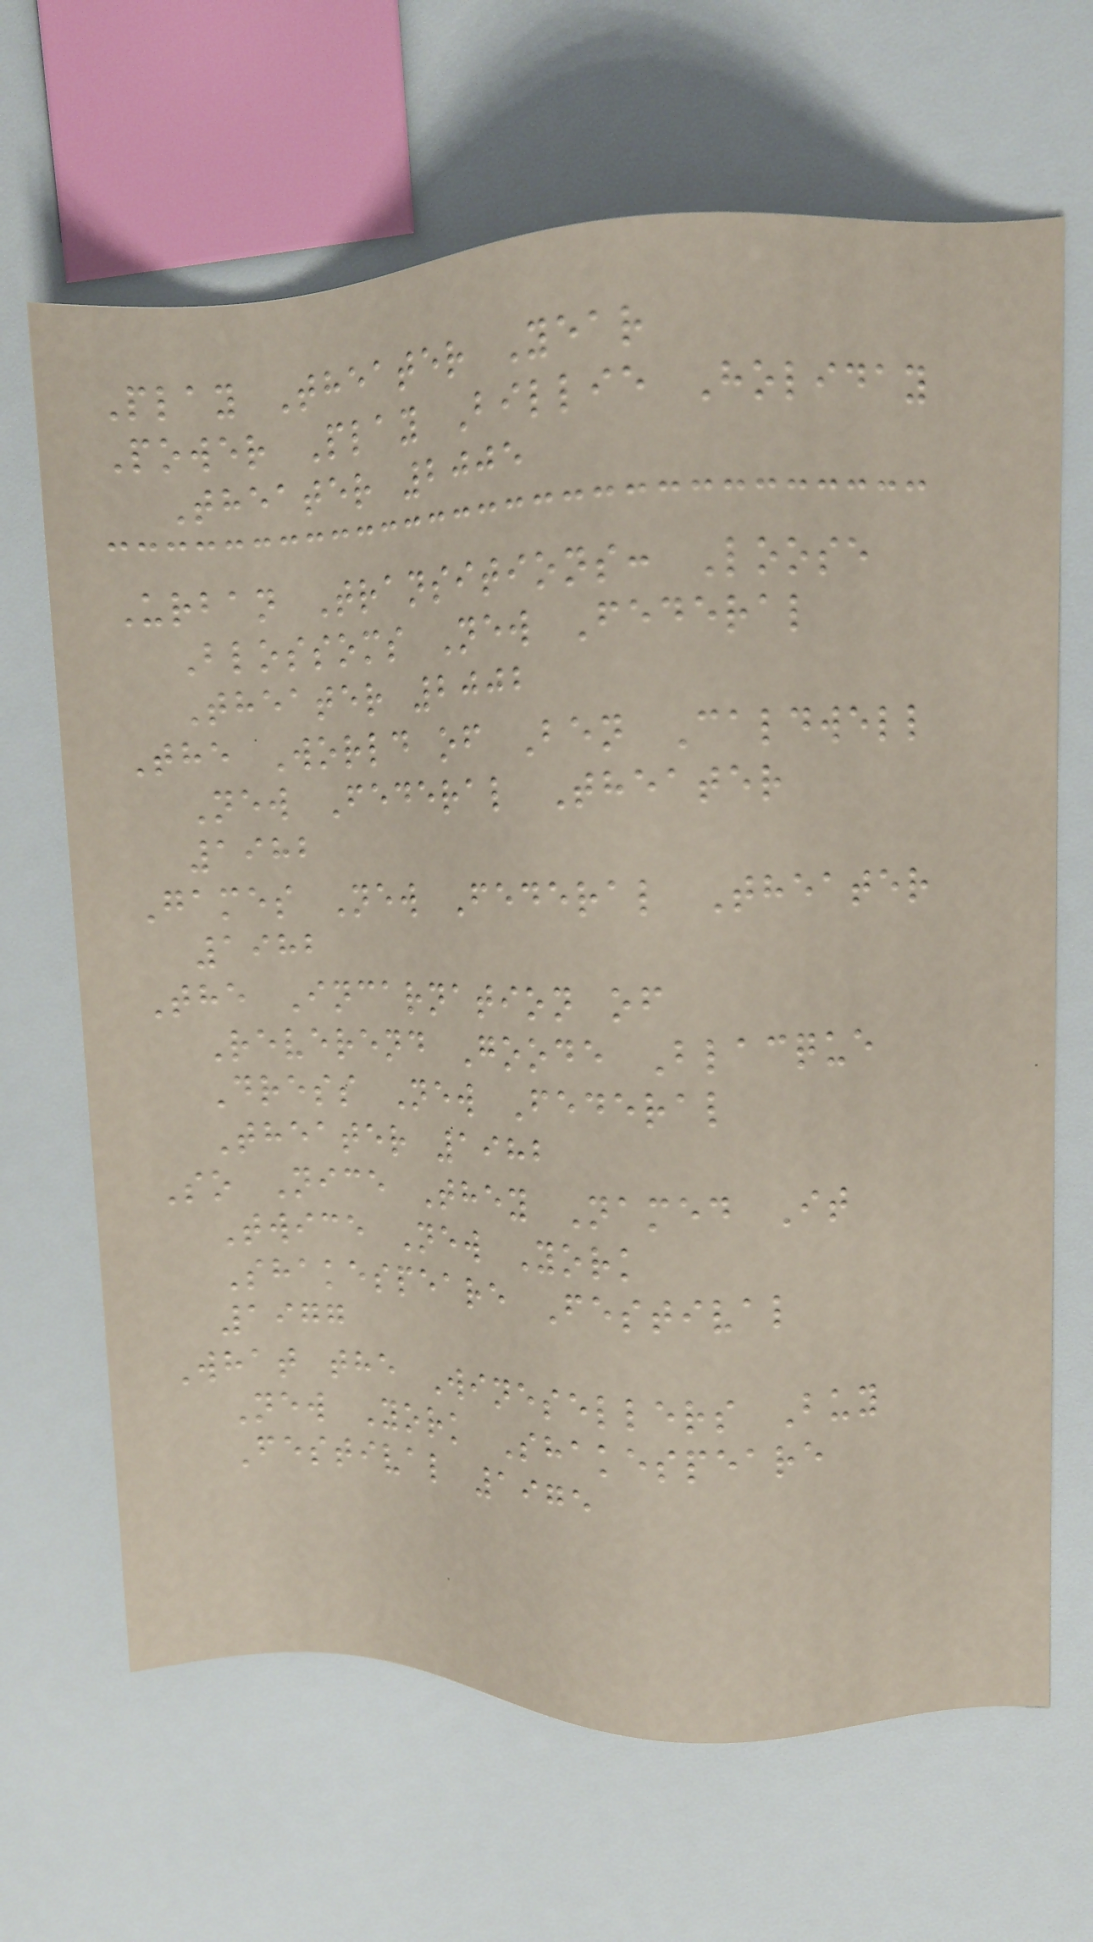Play Theater Year
Power Play Billie Holiday
Theater 2005
Urban Transitions: Loose
Blossoms New Federal
Theater 2002
The World of Ben Caldwell
New Federal Theater
1982
Games New Federal Theater
1982
The Incarnation of
Reverend Goode Blacque
Dress New Federal
Theater 1982
So Nice They Named It
Twice New York
Shakespeare Festival
1977
What the Winesellers Buy
New York Shakespeare
Festival 1975
